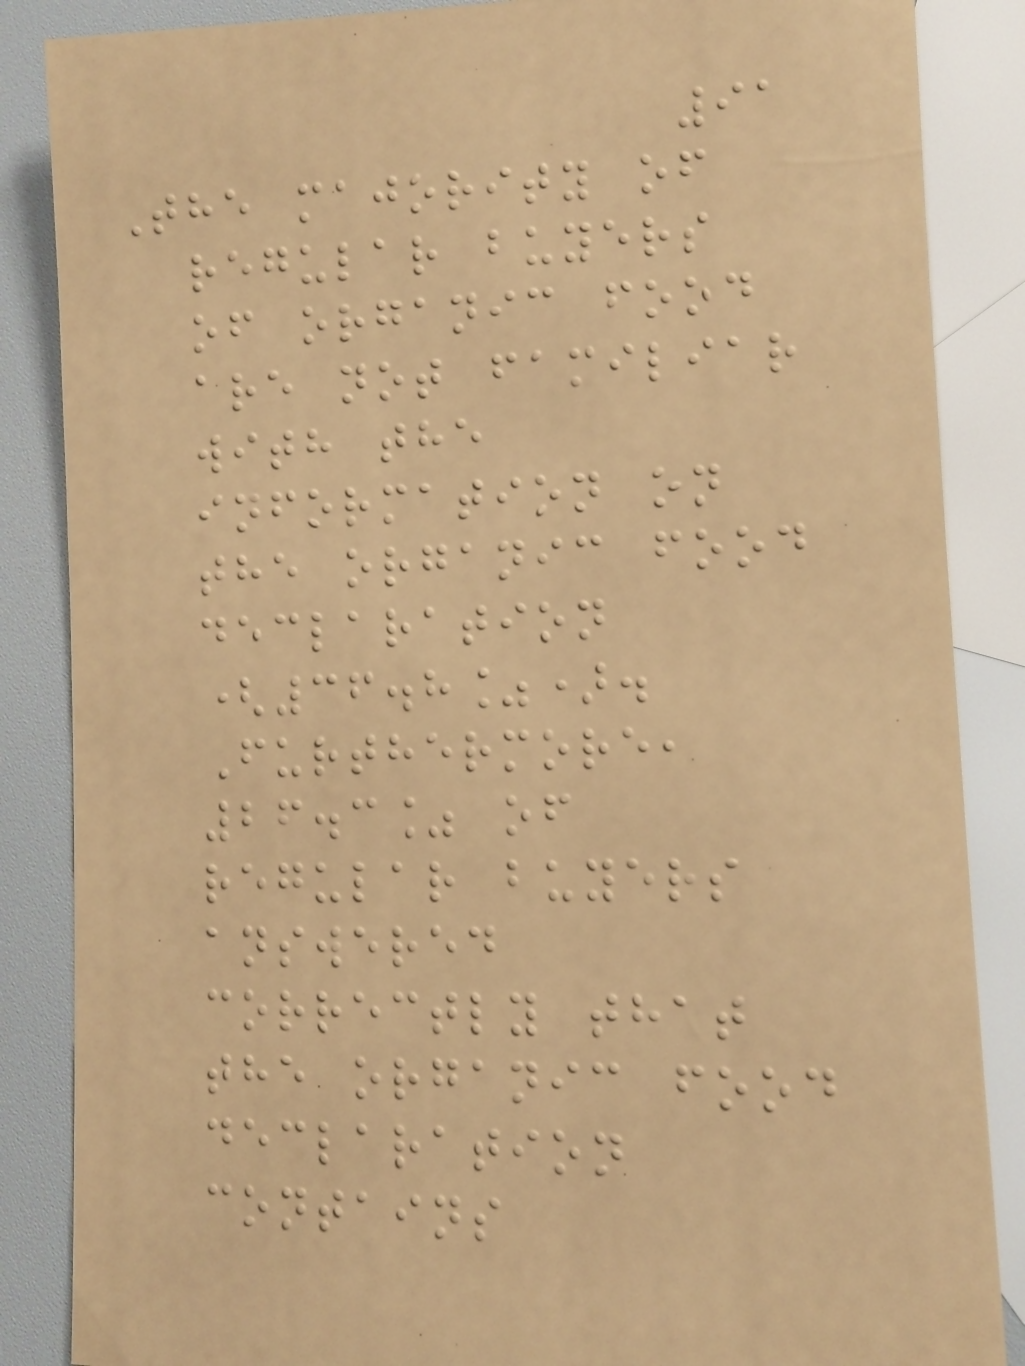91
The majority of
regular buyers
of organic food
are not familiar
with the
information on
the organic food
declaration
(36.8%).
Furthermore,
26.3% of
regular buyers
answered
correctly that
the organic food
declaration
contains
